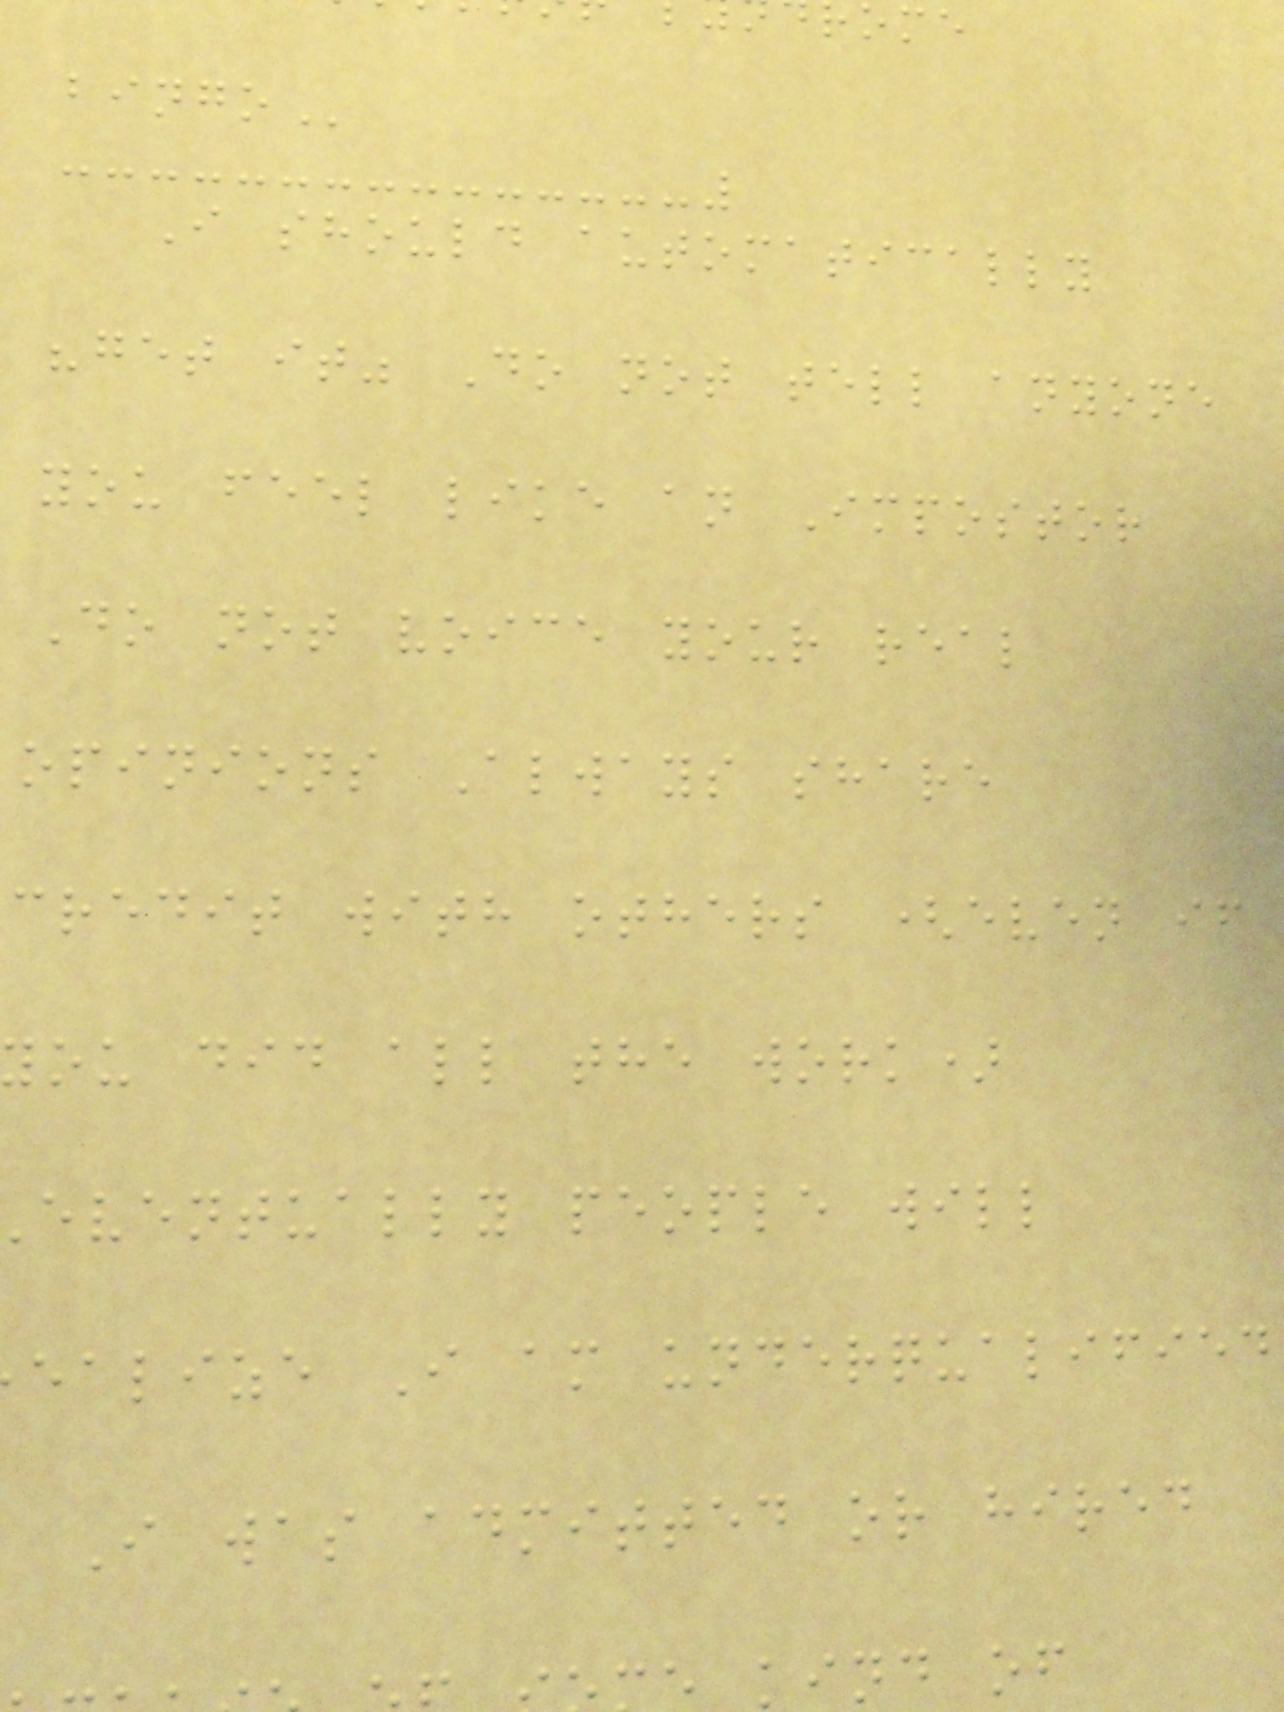I should automatically
"get it" Do not tell anyone
you feel like an Impostor
Do not voice your real
opinions Always share
credit with others (even if
ou did all the work)
eventually people will
ealize I am underqualified
I was admitted or hired
kind of
